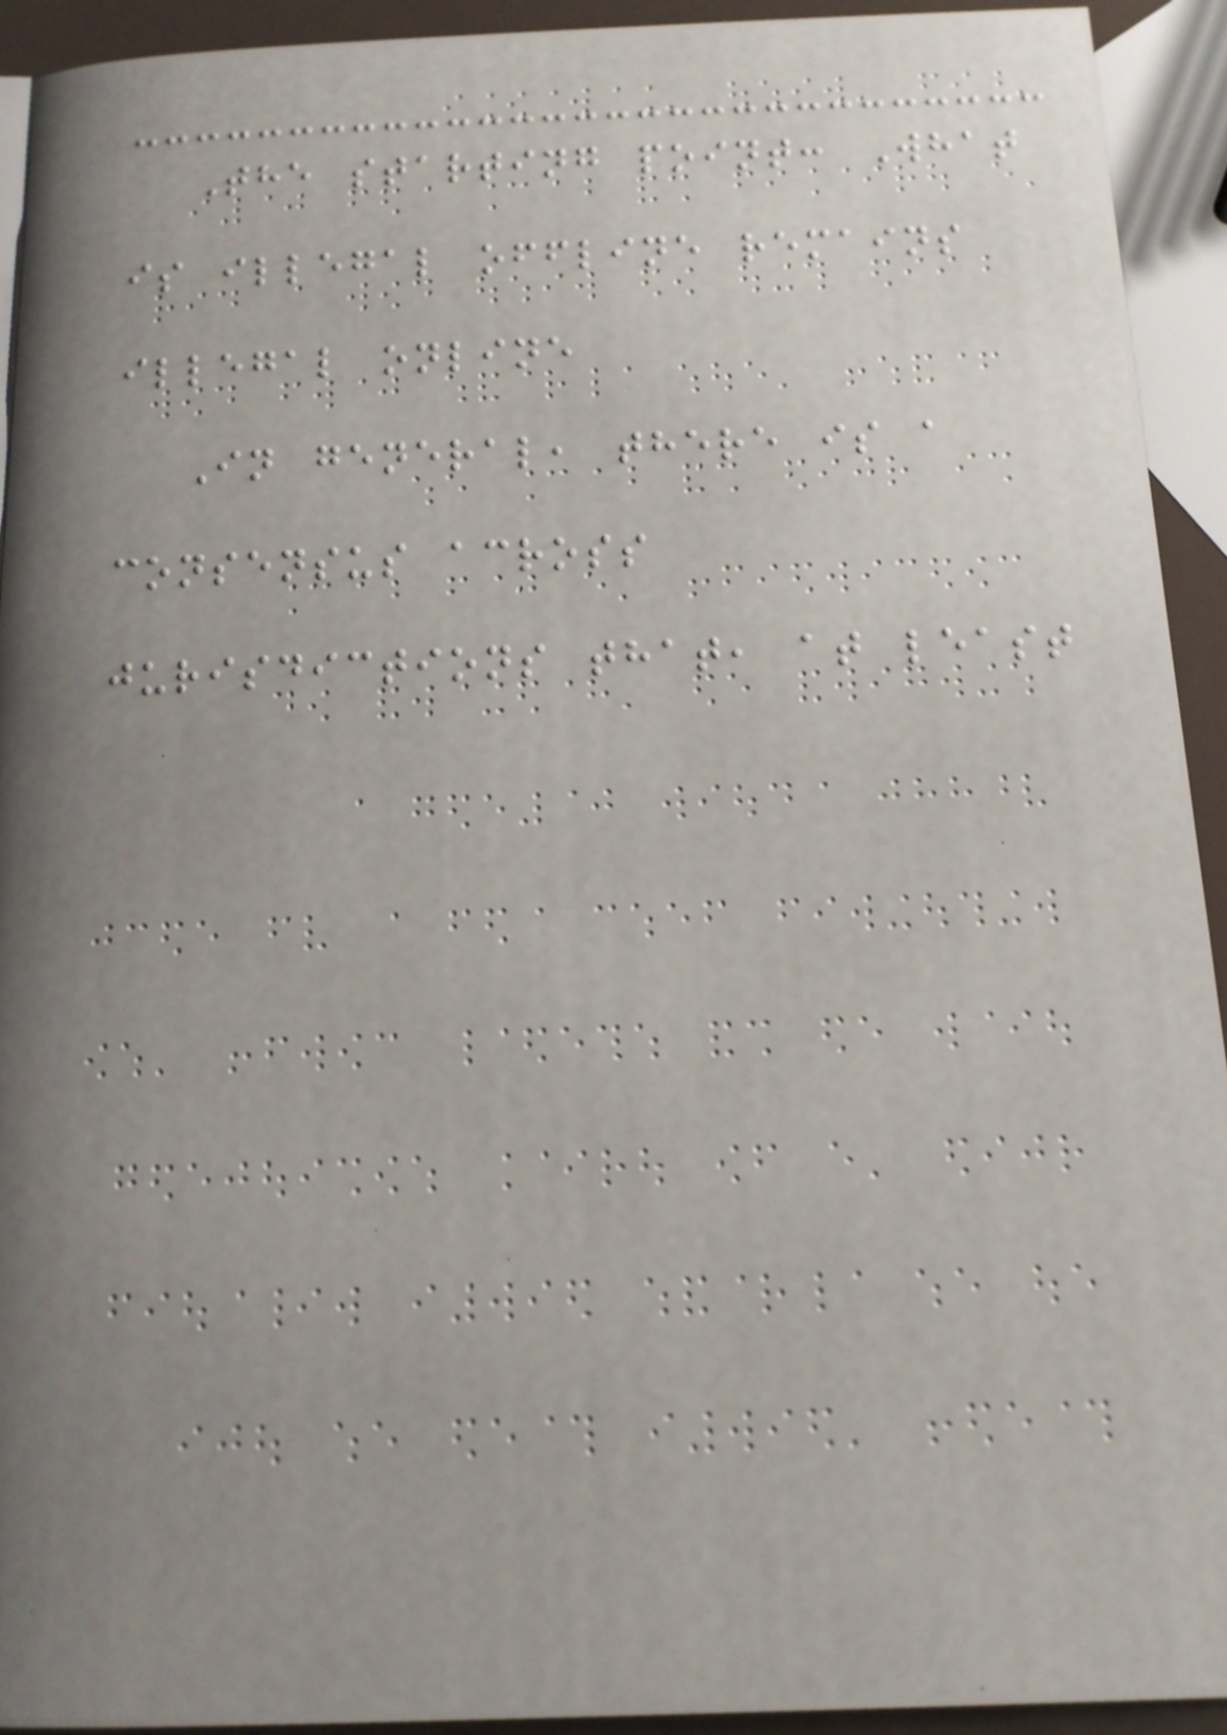The starting point: What
is illegal offline remains
illegal online
In general, there is a
consensus across
jurisdictions that, at least
